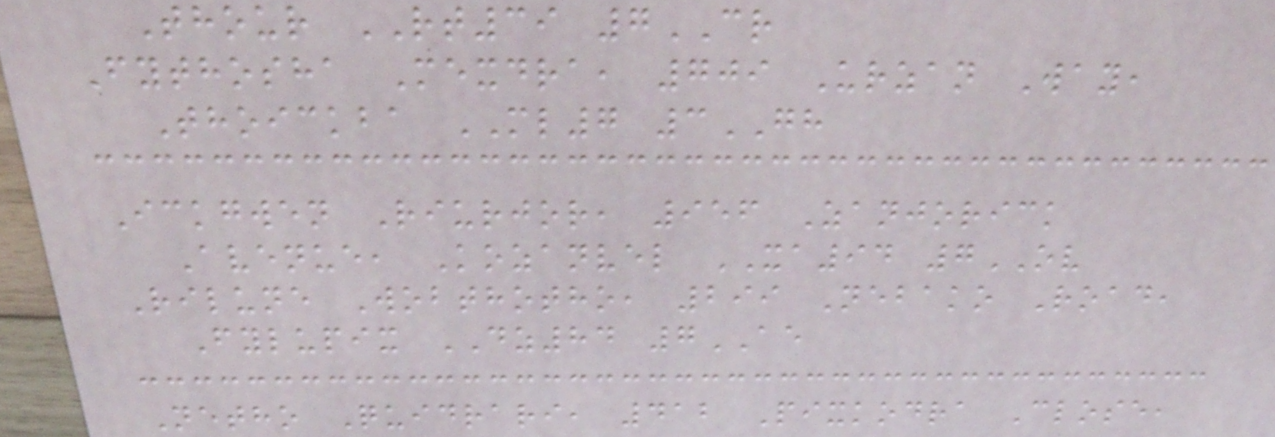Thour RT39 7CR
Fythosha Mexdra, 709 Urzan Way,
Thoickba ML7 3GH
Ickgwen Riurjor, 956 Zanjorick
Avenue, Kozanvel XA94 7OV
Rilune Wobthotho, 299 Nebako Road,
Fylupix DZ84 7AE
Netho Quidrari, 412 Pixkodra Close,
